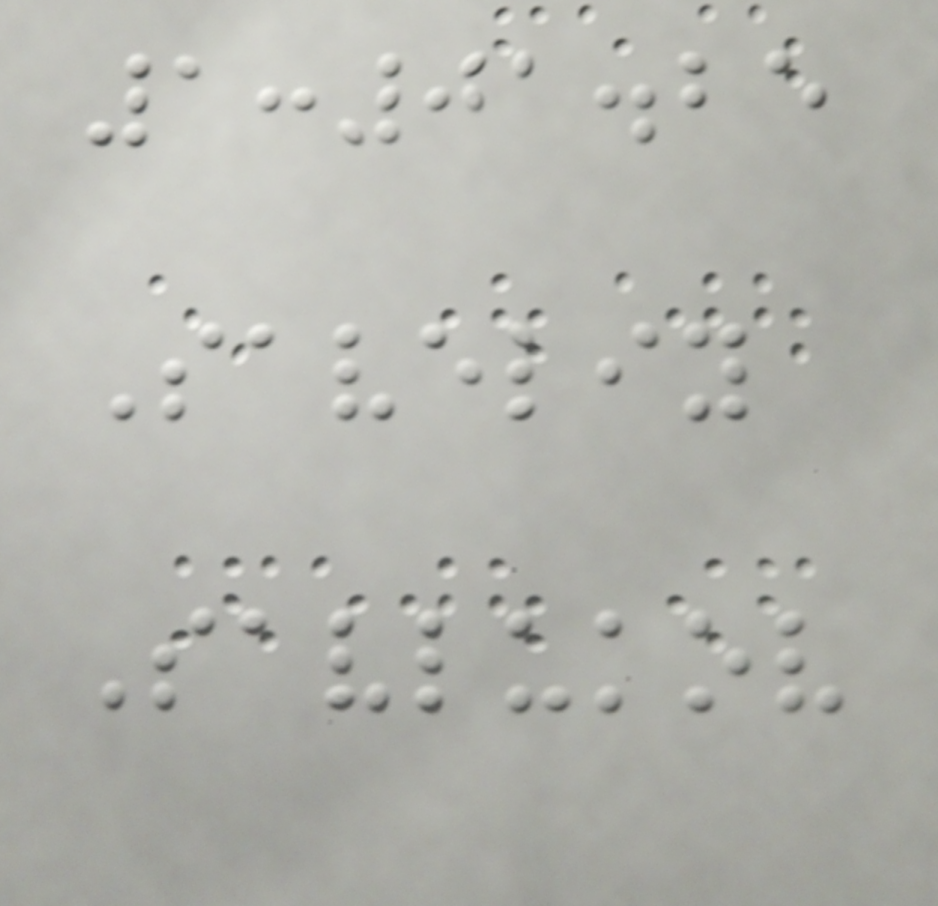1:01.25
Saveliy
Savlukov
